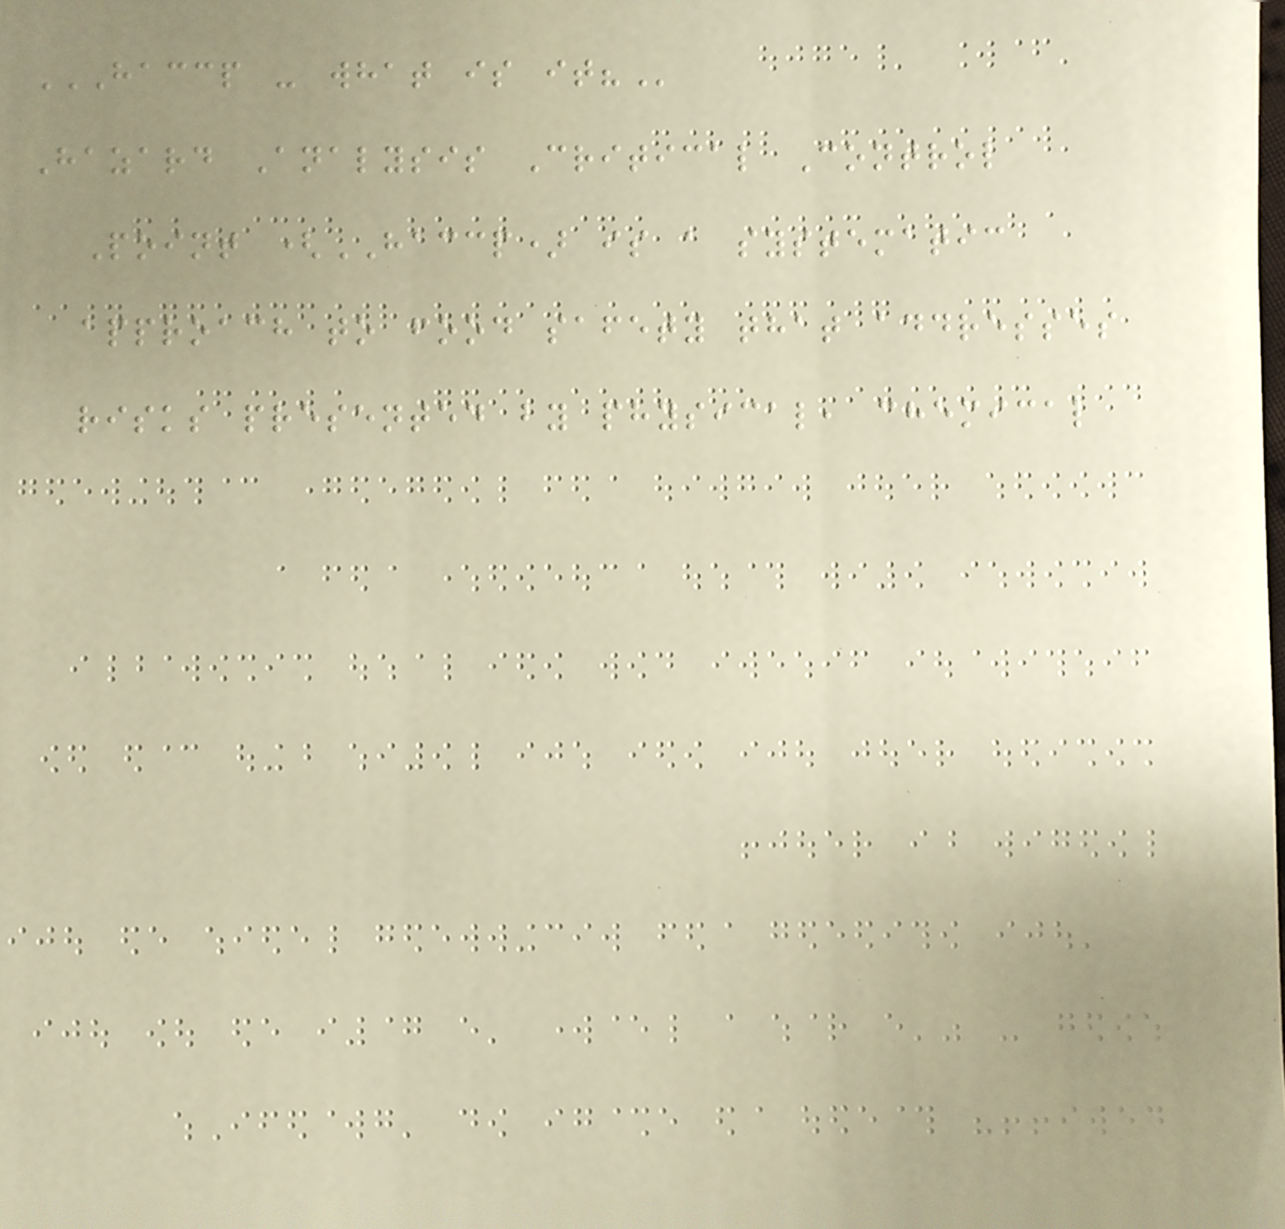HACCP - WHAT IS IT?
Hazard Analysis Critical Control
Point (HACCP) is a systematic
approach to food safety that addresses
risks presented by physical, chemical
